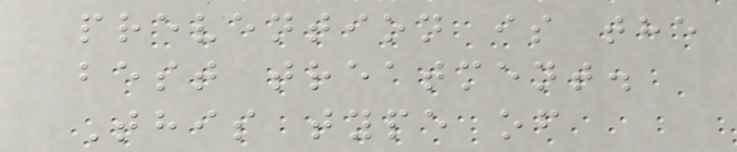prevention is the
best treatment.
This type of
